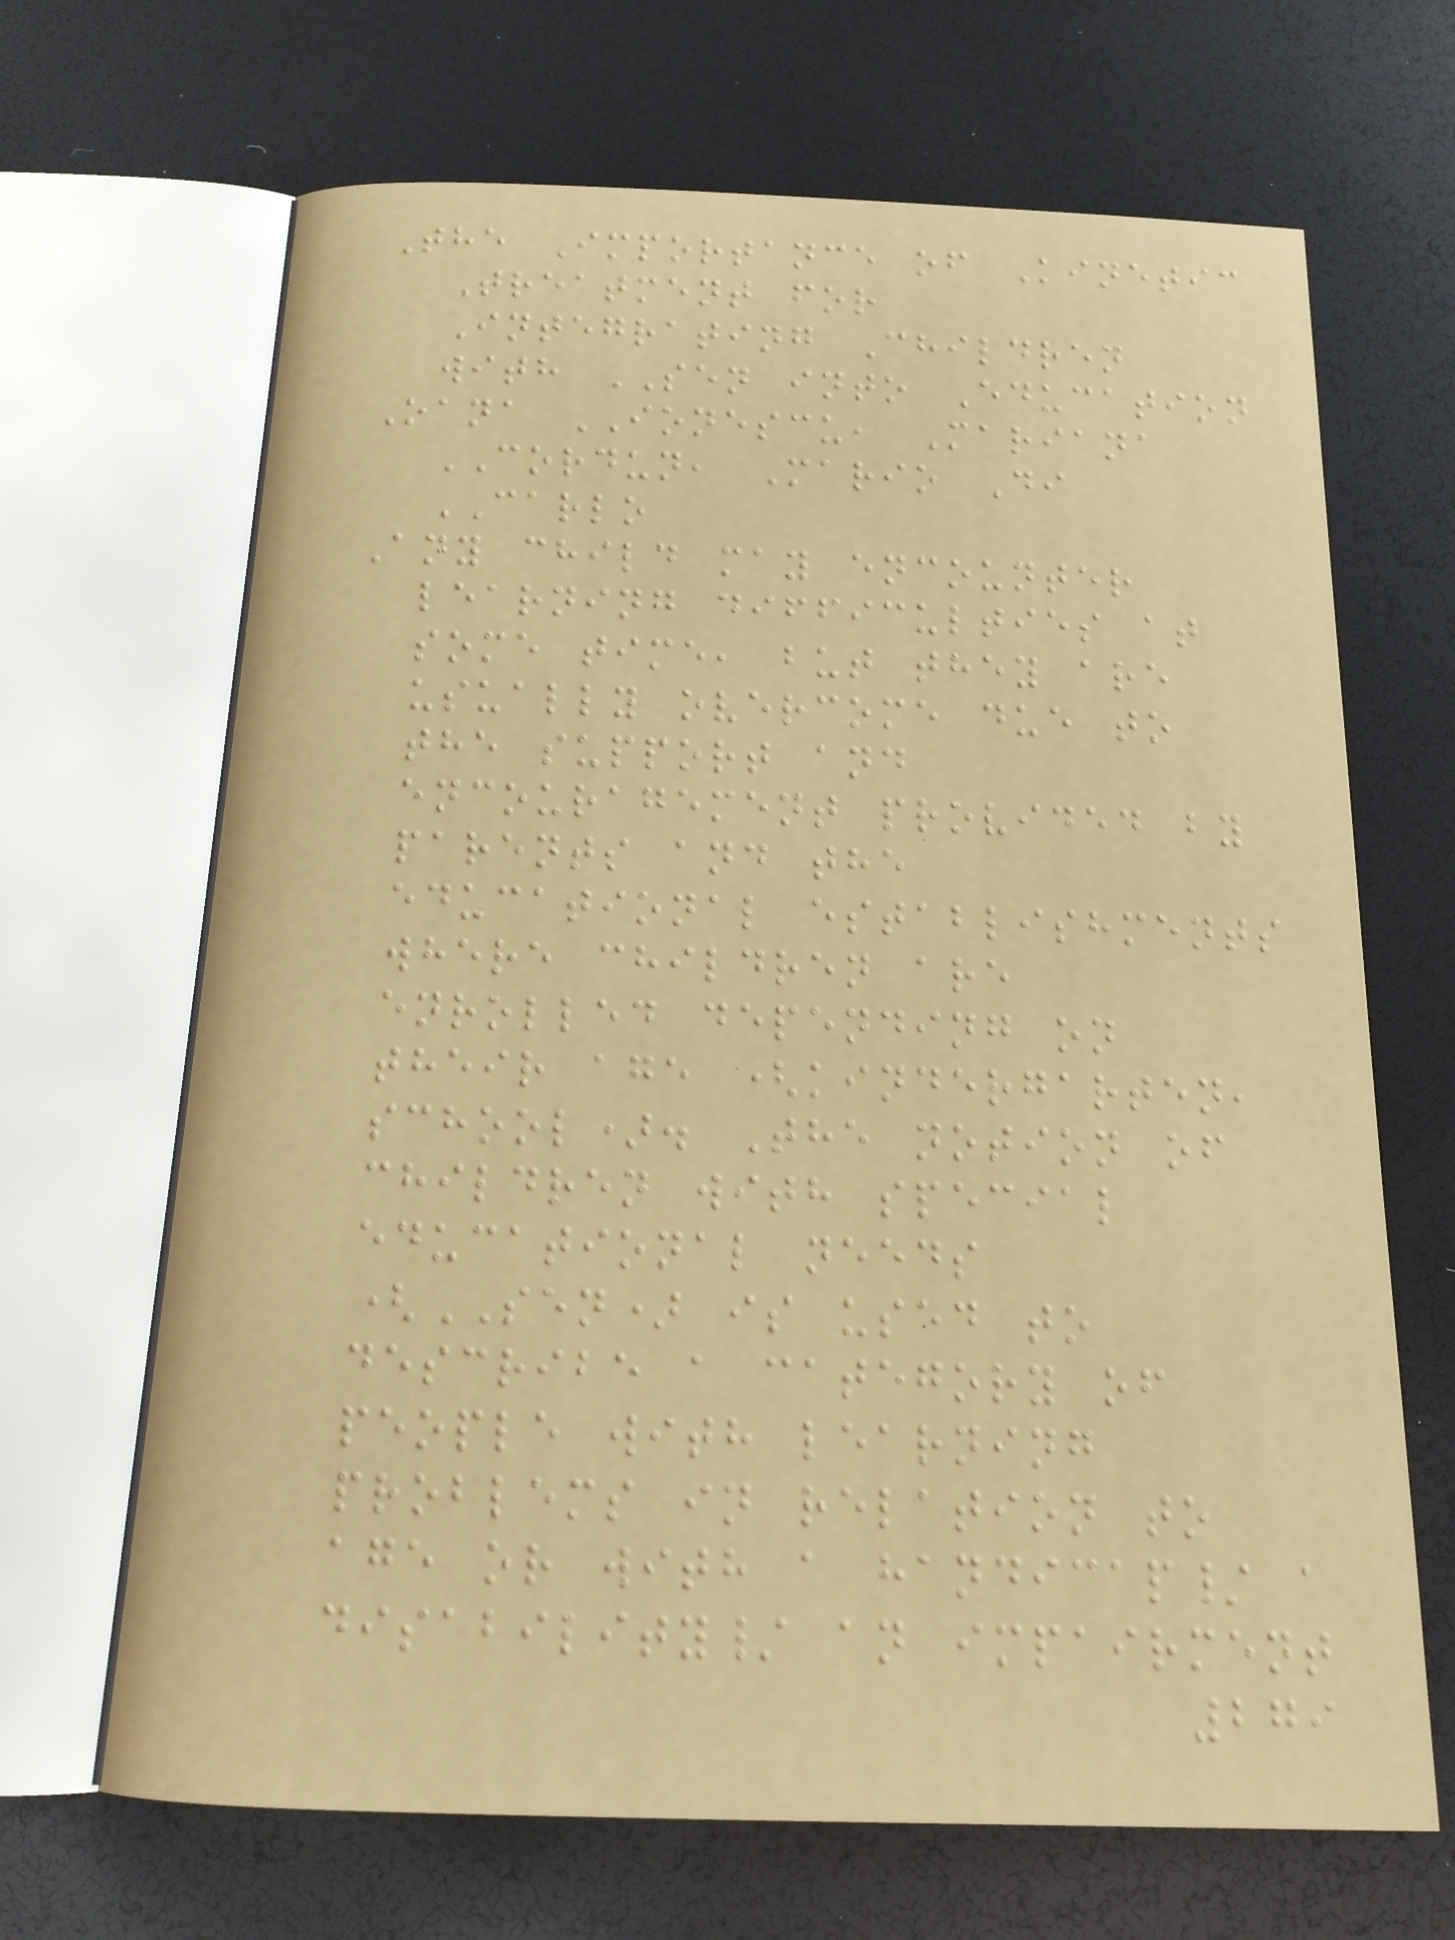The Importance of Kinetic
Treatment for
Integrating Children
with SEN into Education
Oana IONESCU, Mariana
CORDUN, Mario Di
CARLO
Any child may encounter
learning difficulties at
some time, but they are
usually overcome due to
the support and
encouragement provided by
parents and the
educational establishments
where children are
enrolled depending on
their age (kindergarten,
school). The notion of
children with special
educational needs
(SEN) is used to
describe a category of
people with learning
problems in relation to
age or with a handicap/ a
disability/ an impairment
279
